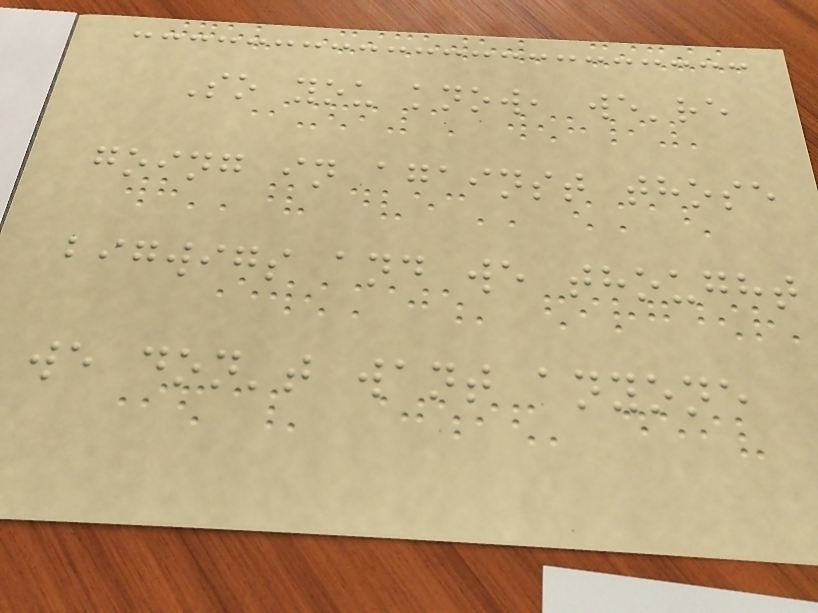So you know, we're
going in against those
bigwigs and we thought
we don't want anyone
